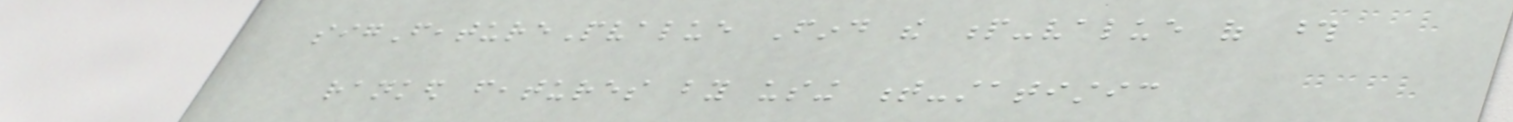sigFeaturePvalue Find the p-value of those
ranked features by using t-statistic
